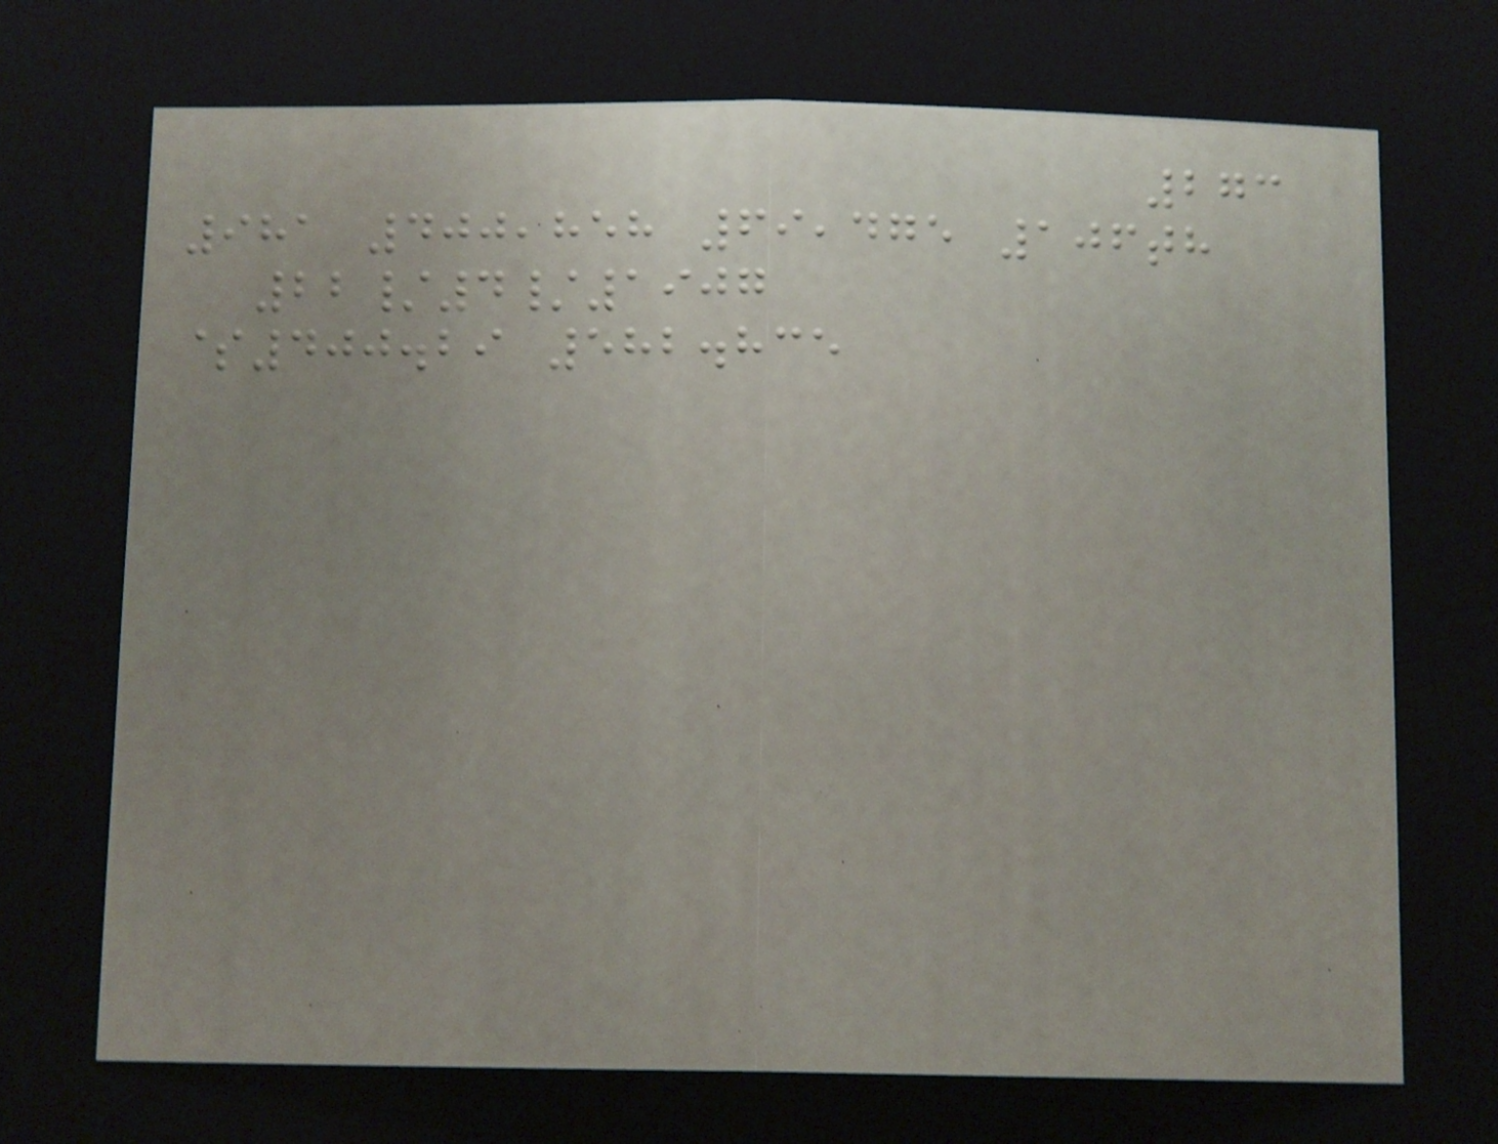273
981 400,858 69,475 106th
22/4/1907
$400.29 582.835
